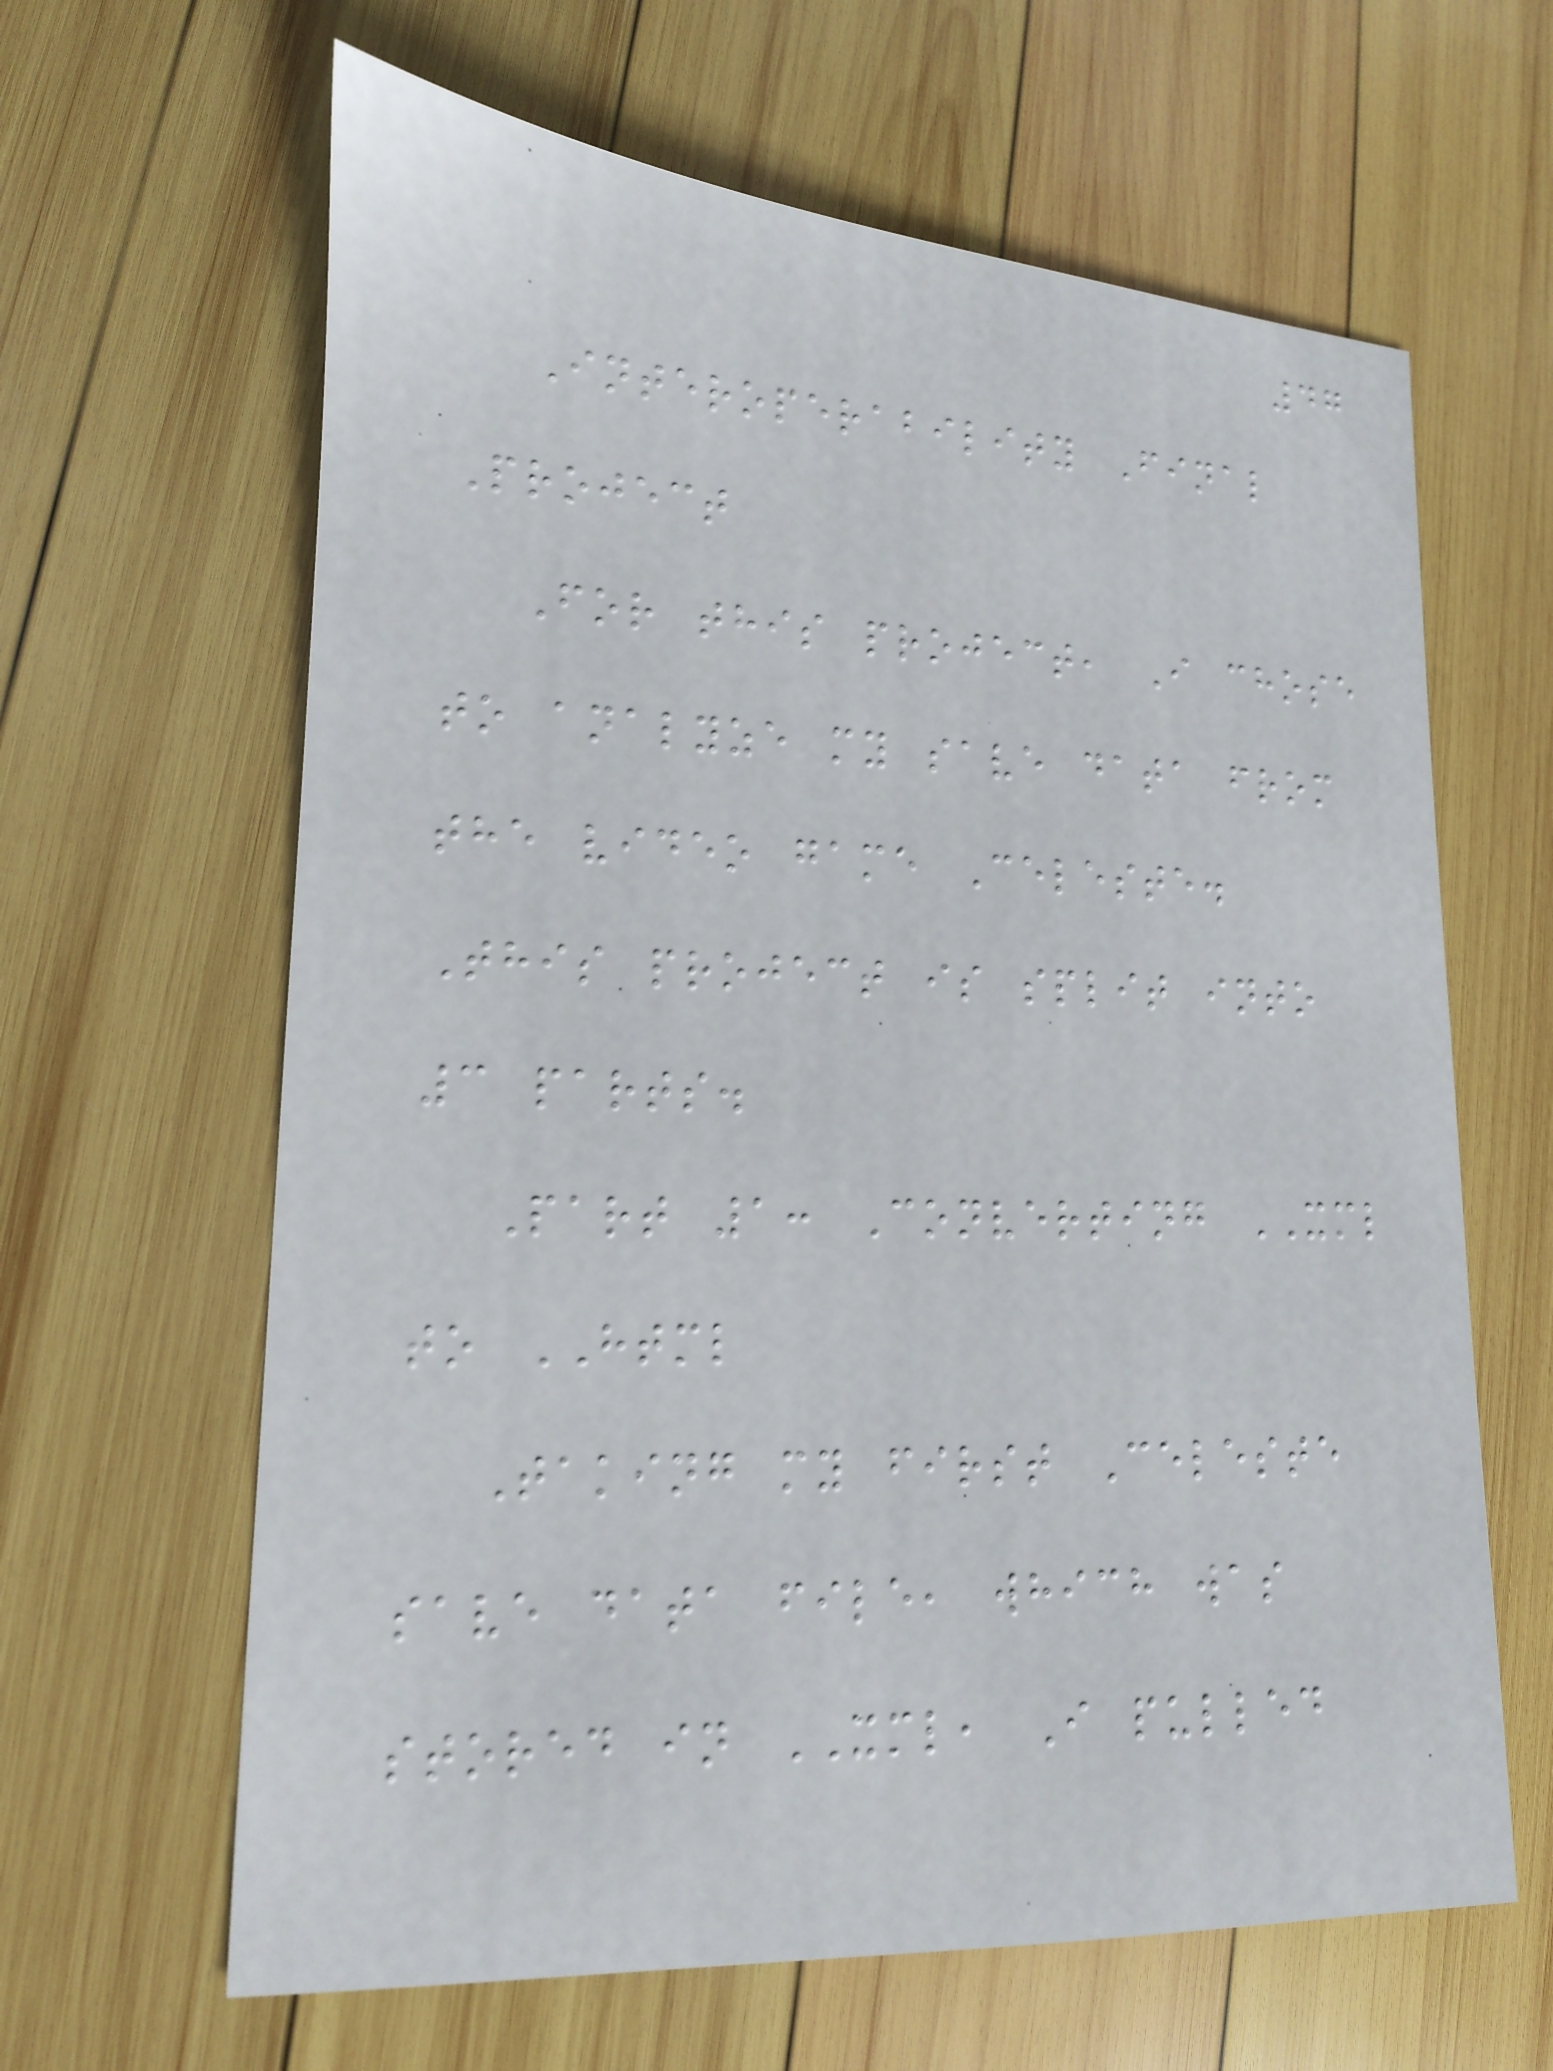47
Interoperability Final
Project
For this project, I chose
to analyze my save data from
the video game Celeste.
This project is split into
3 parts.
Part 1: Converting XML
to HTML
Taking my first Celeste
save data file, which was
stored in XML, I pulled
